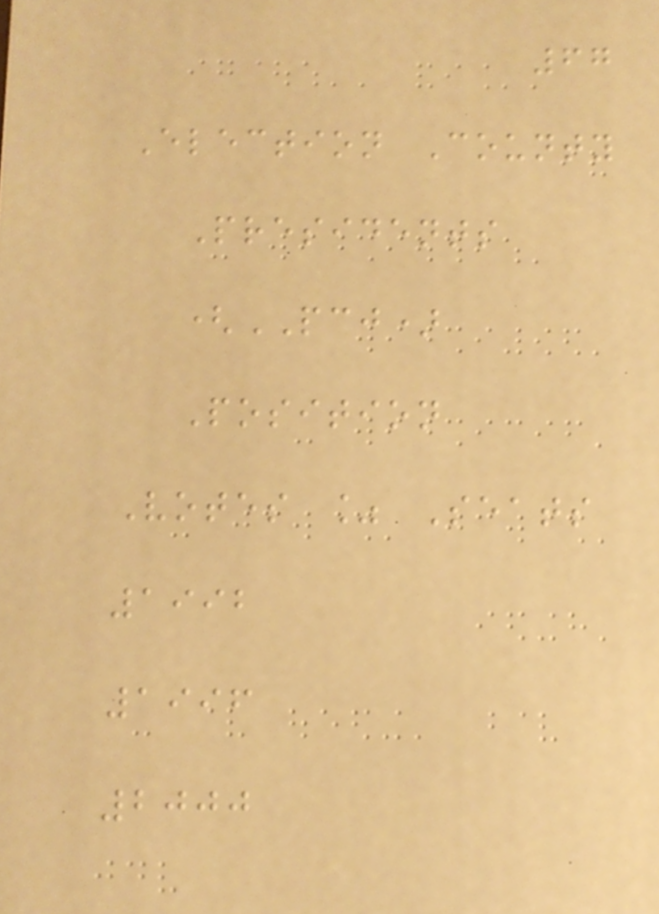67
Election County
Presidents
(PCJ)
Position
Votes % Seats
1992
1996
2000
